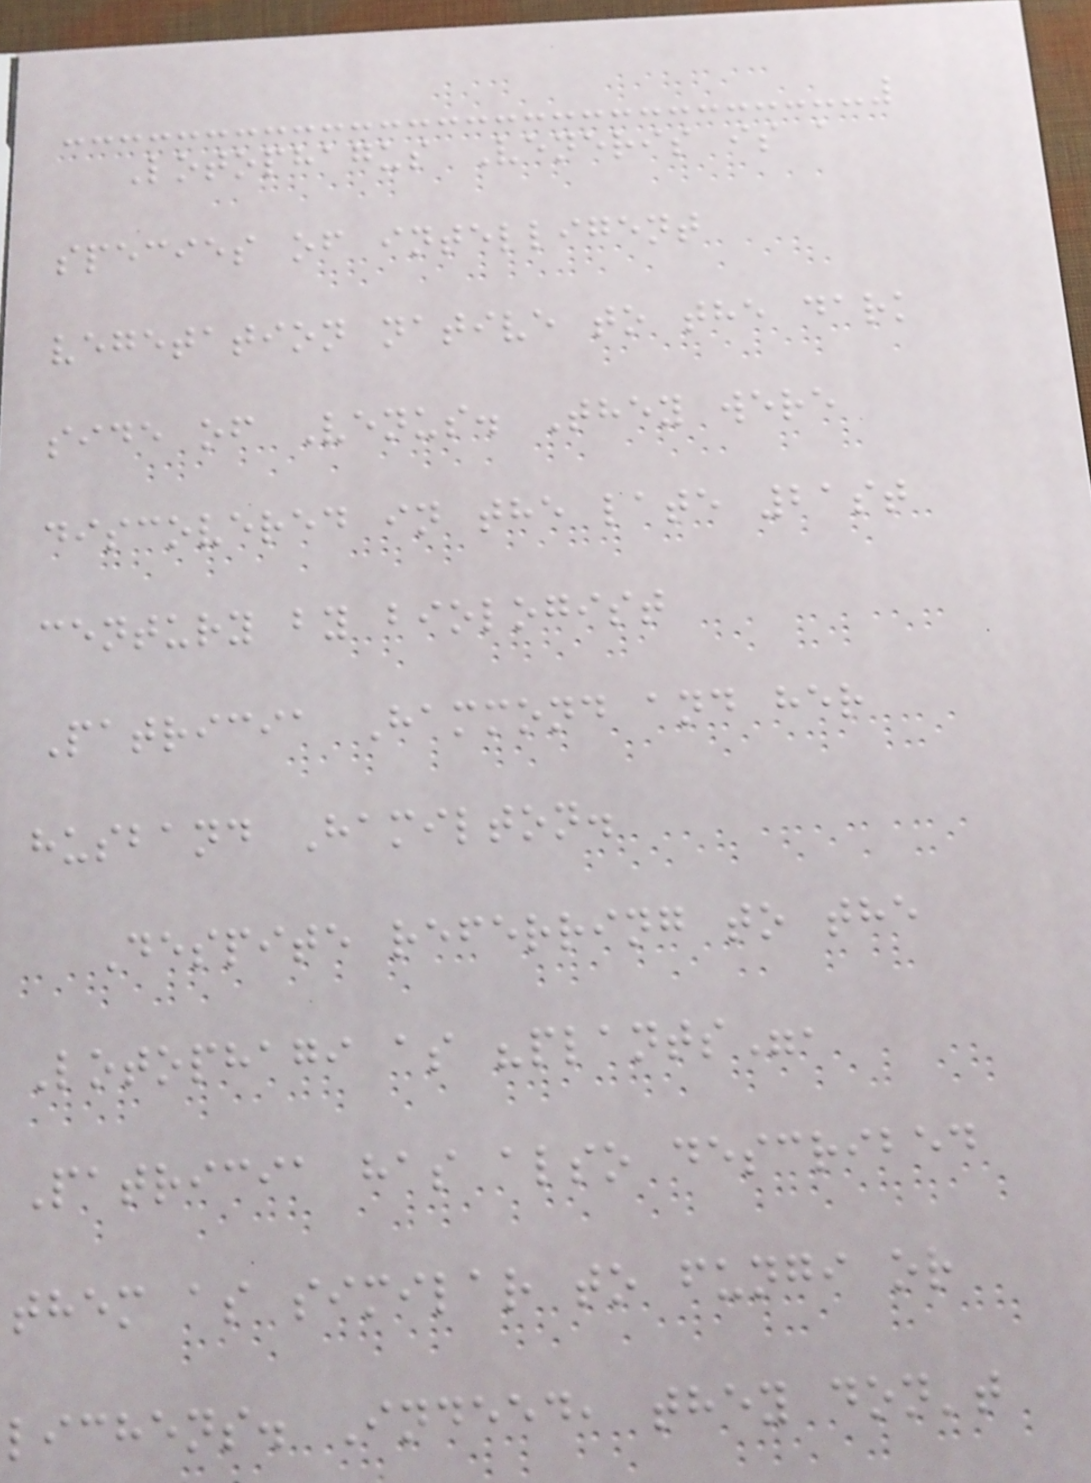Lotophagus Veneris is a
species of intelligent
vegetation native to the dark
side of Venus. They were
discovered in the late 21st
century by biologist
Patricia Hammond and her
husband Hamilton.
Despite referring to the
Lotophagi as "plants",
Patricia has also described
them as similar to fungi or
lichens. Indeed, they don't
